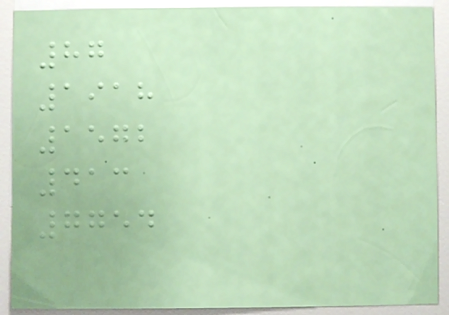87
1918
1572
413
7754
